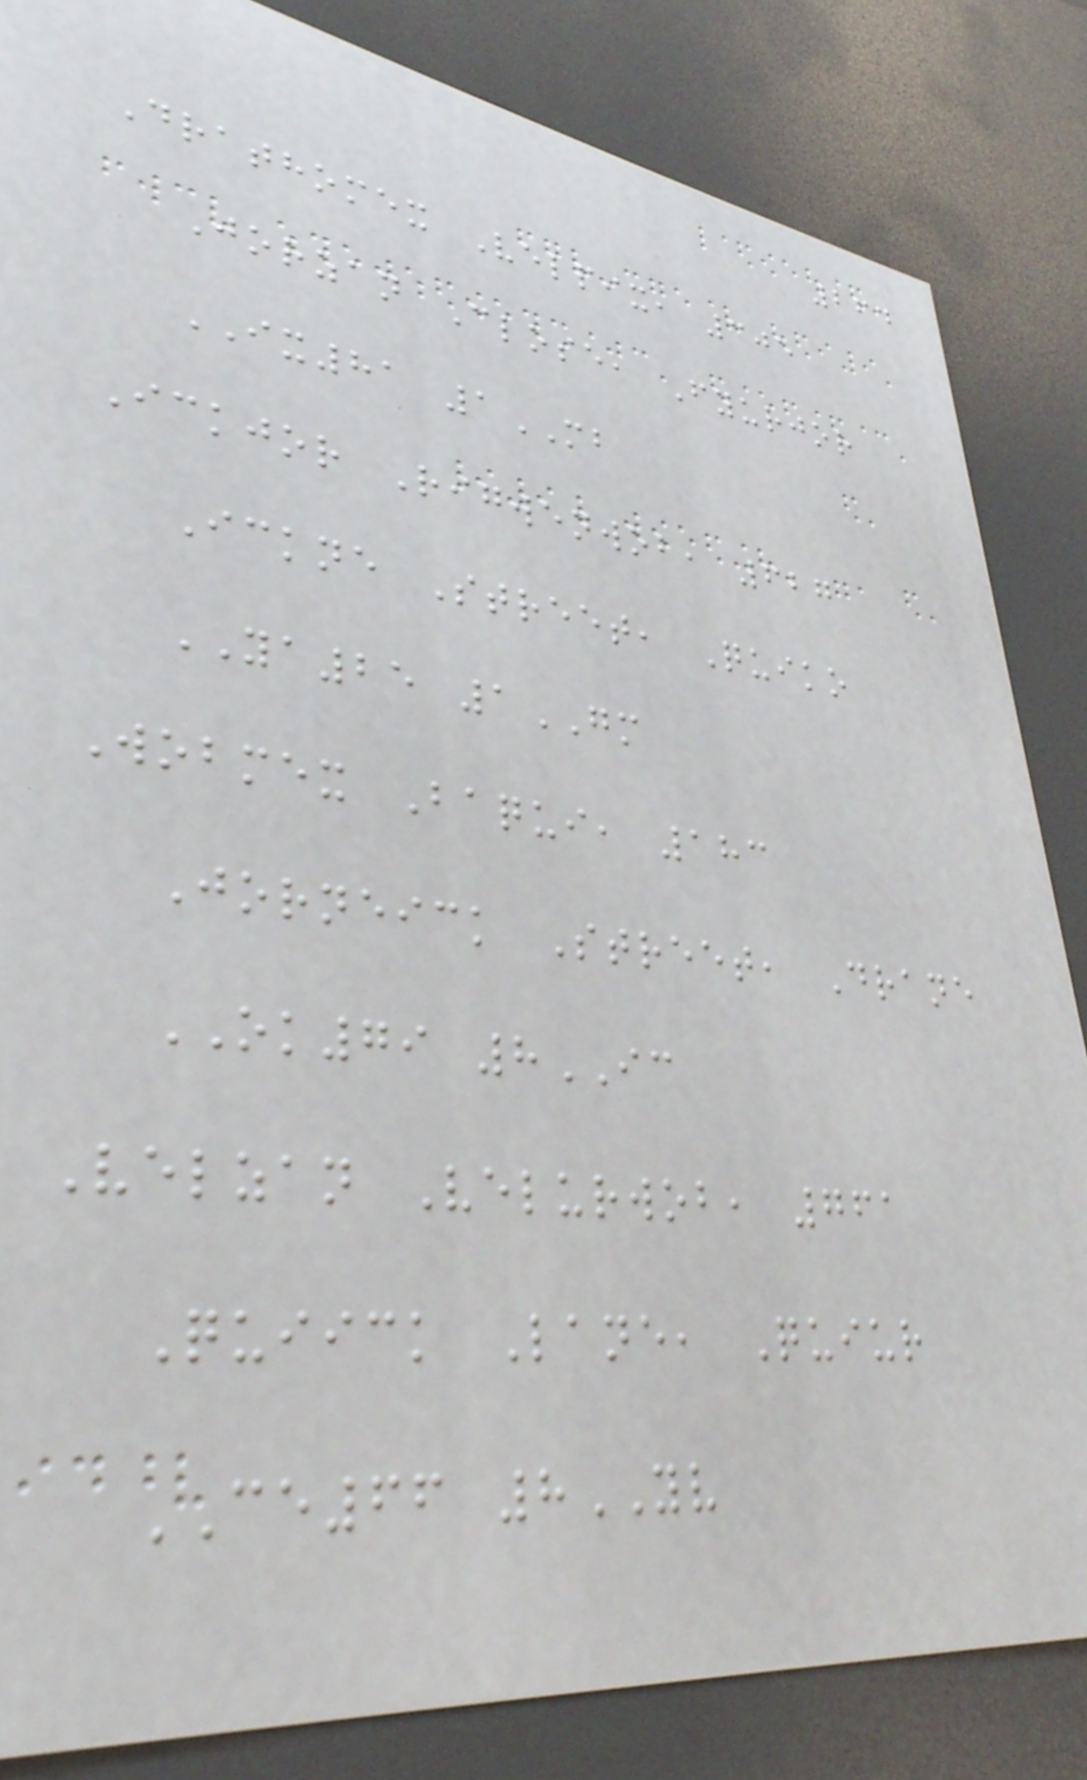264
Drathomex Velpix, 305
Jorzan Close, Fyurjor
IX81 1MB
Ickjor Rigwenwob, 627
Ickne Street, Quiko
YA25 1GM
Wobmex Baqui, 183
Jorneick Street, Drane
OK79 8IC
Velzan Velurwob, 761
Quiick Lane, Quiur
CE66 8YV
